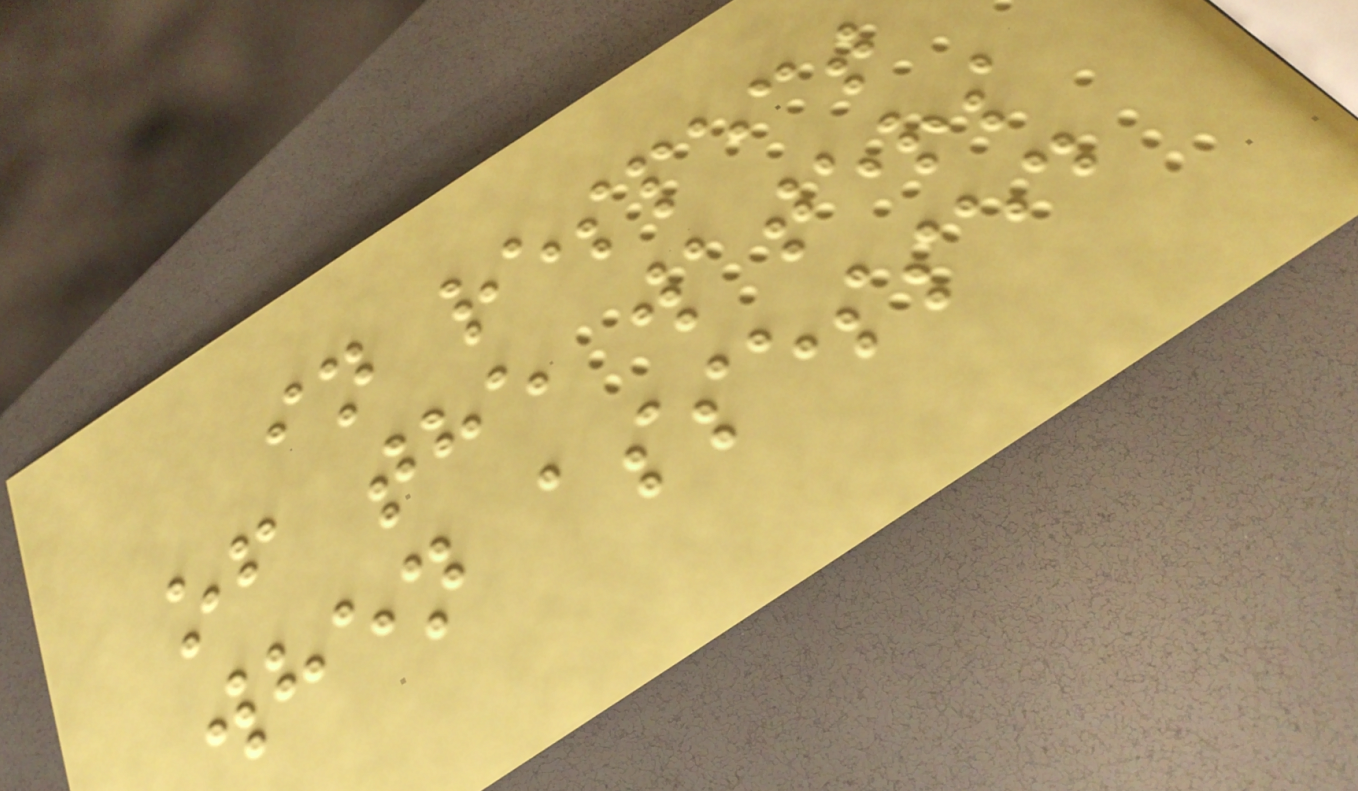in respect
of the waters
when assessed
